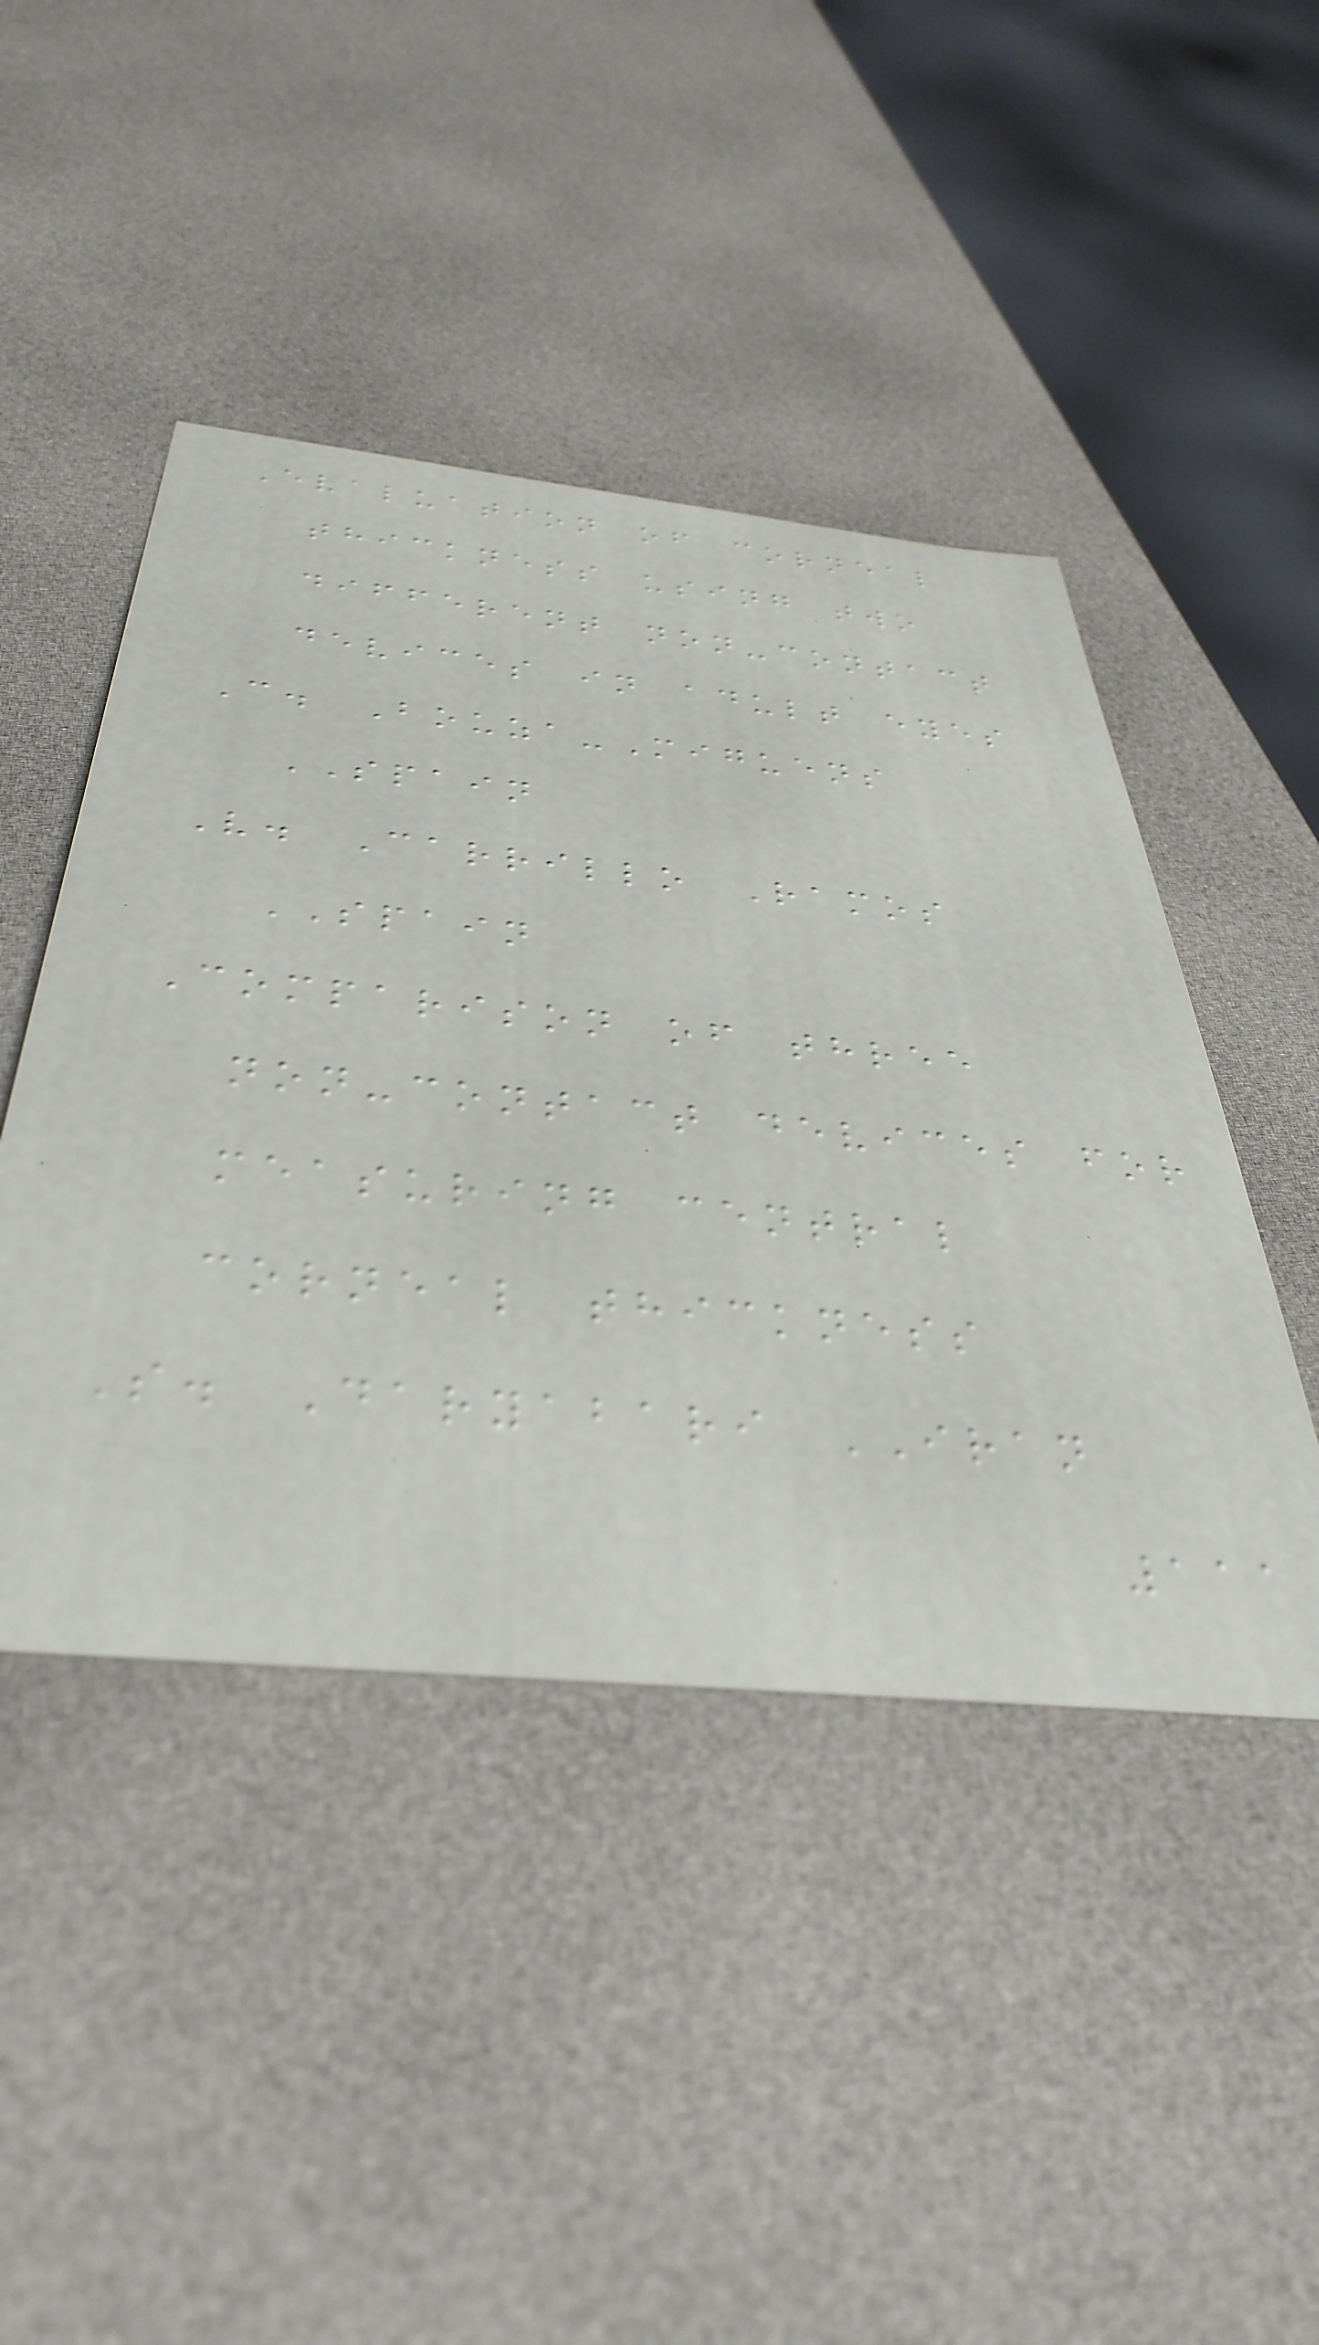Evaluation of corneal
thickness using two
different non-contact
devices in adult eyes
C. Bouza-Miguens
SPAIN
V. Carrillo Ramos
SPAIN
Comparison of three
non-contact devices for
measuring central
corneal thickness
S. Daryabari IRAN
111
